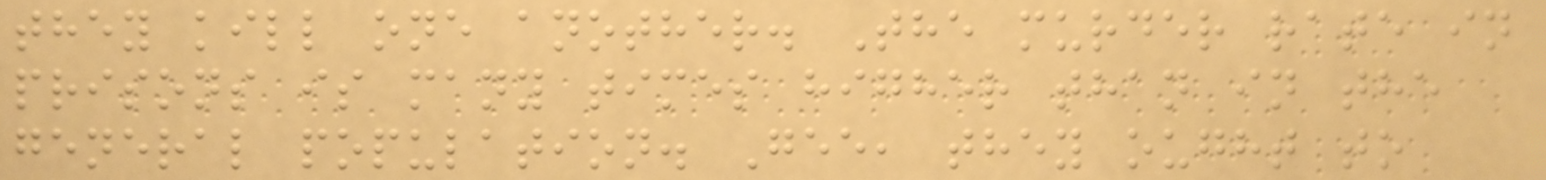they kill one another. The murder rate in
prisons is many times higher than in the
general population. Gee, they ought to
